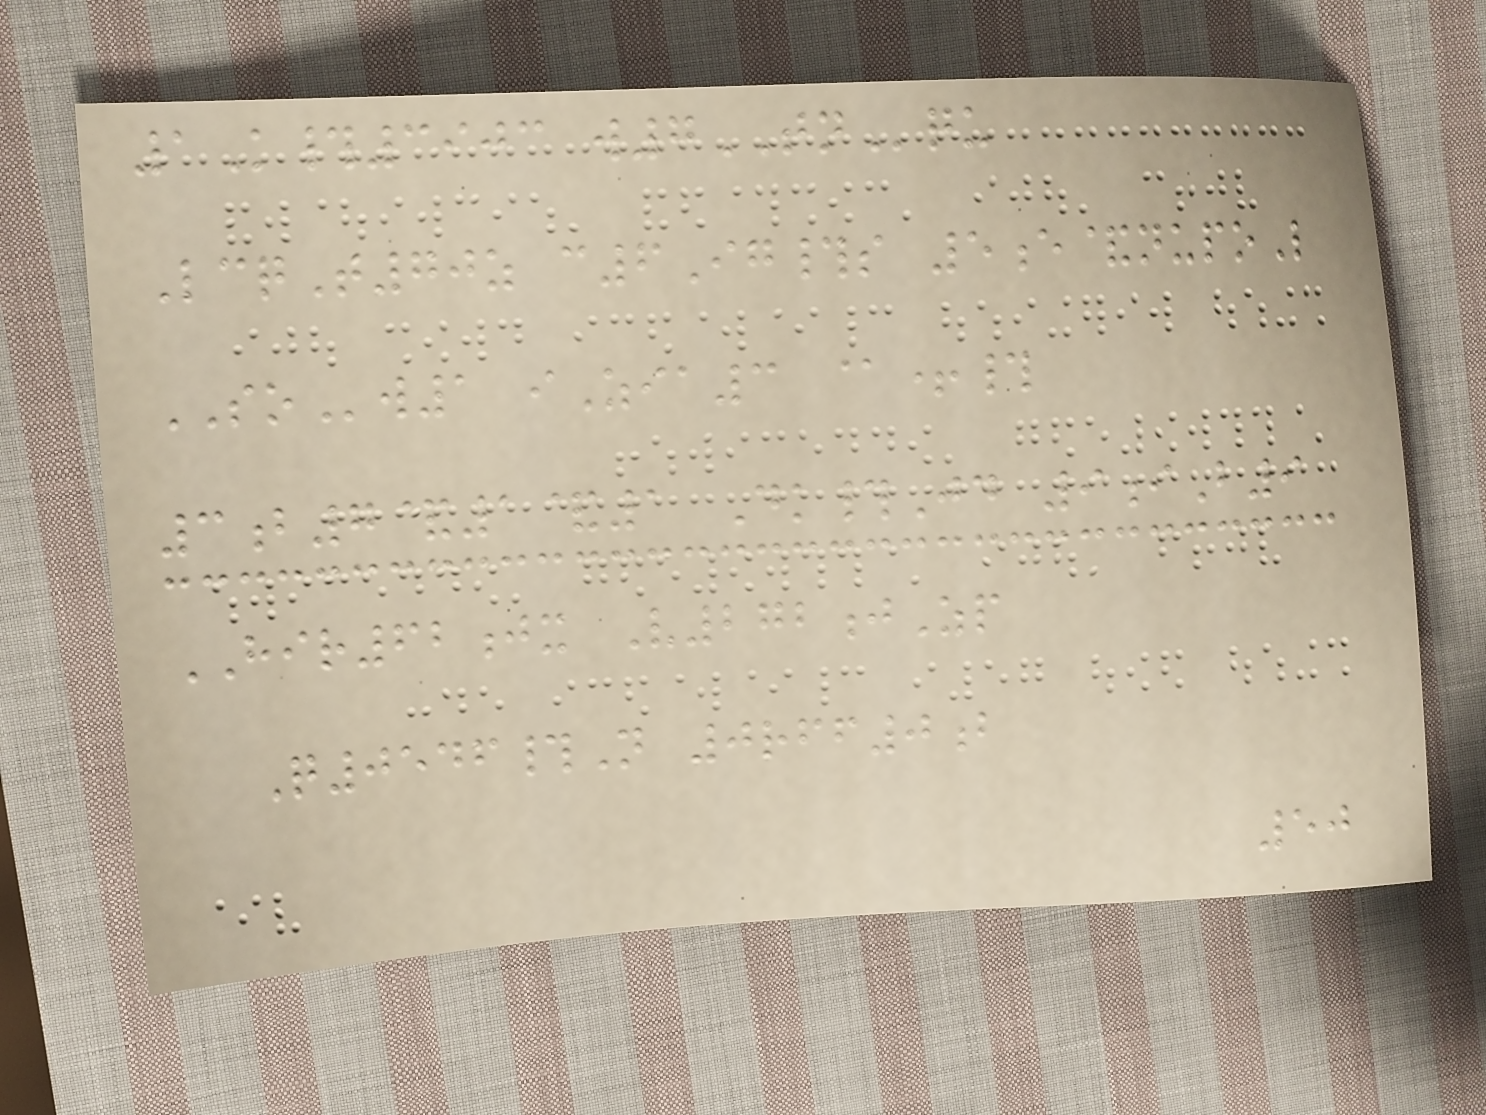1K#3903 w7TNqu
LcqT70z c6Ig#s 5e&nupoL
SOw1 iZia3 @+#
3b7&1&1 Dk#Jd 9iB9
HIR62jx V272jZp
Q0546#N 0rff0b
50
